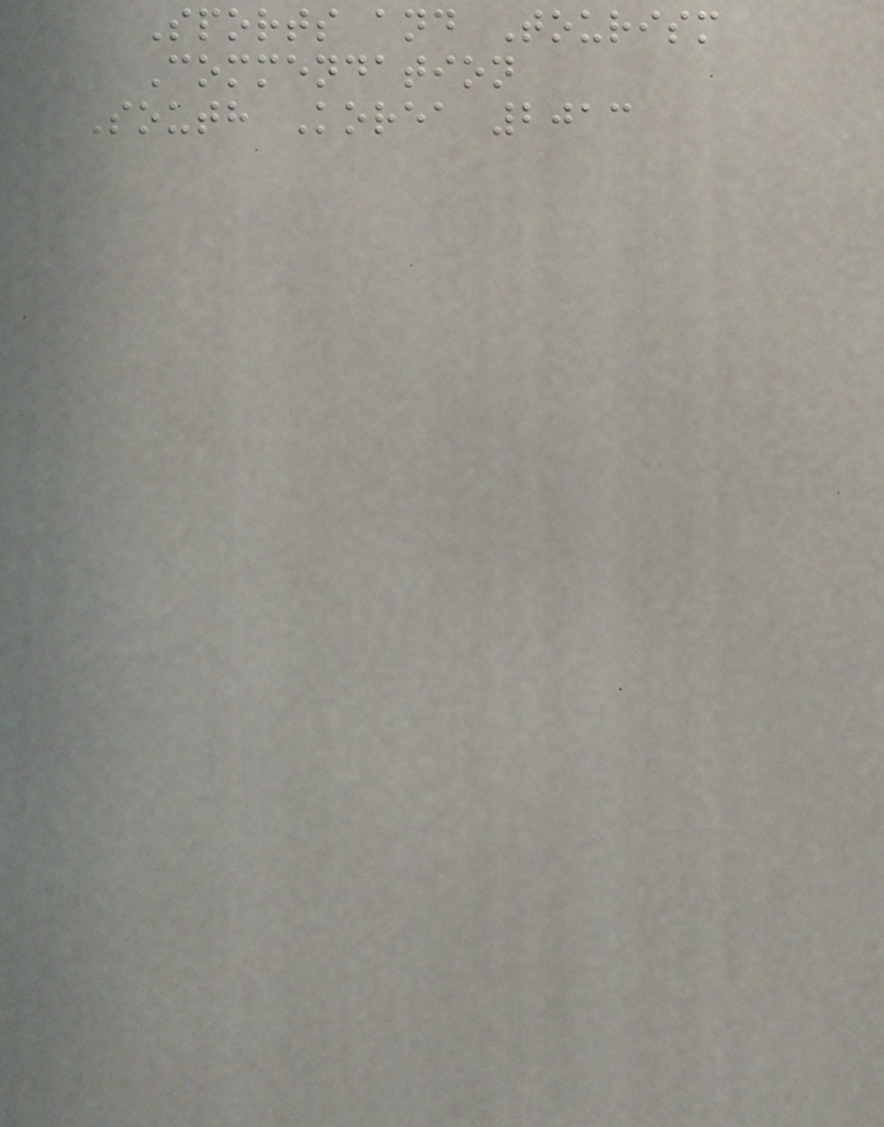Sports and Tourism
Commendation
South Korea 2013
